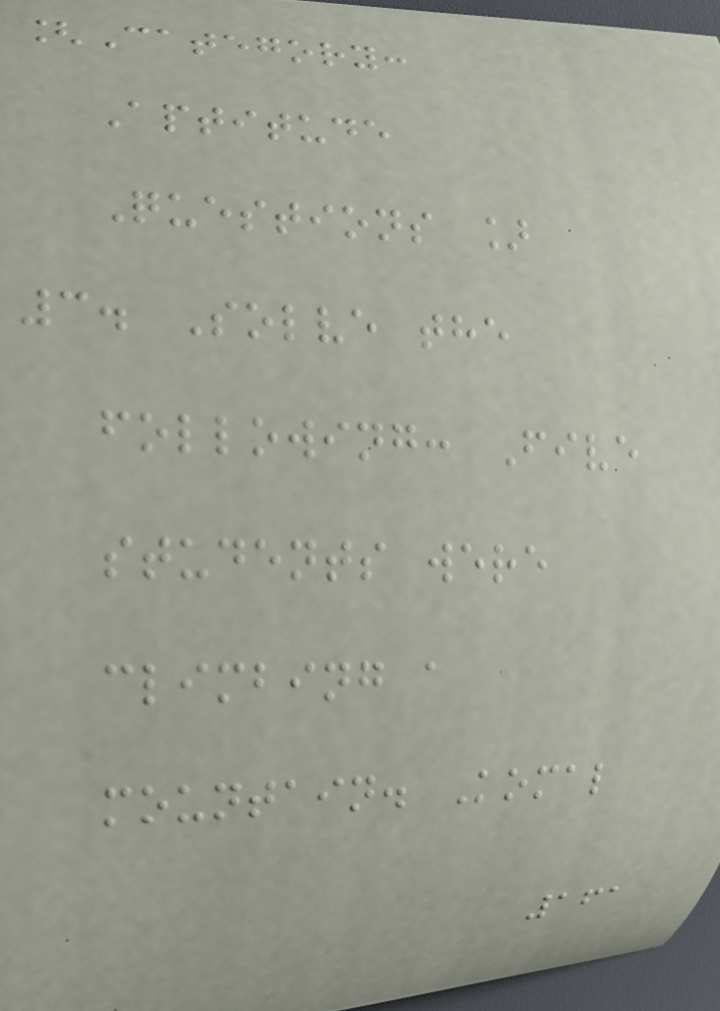[Category:
Aptitude
Questions ]
3. Solve the
following: Five
students were
climbing a
mountain. Komal
161
